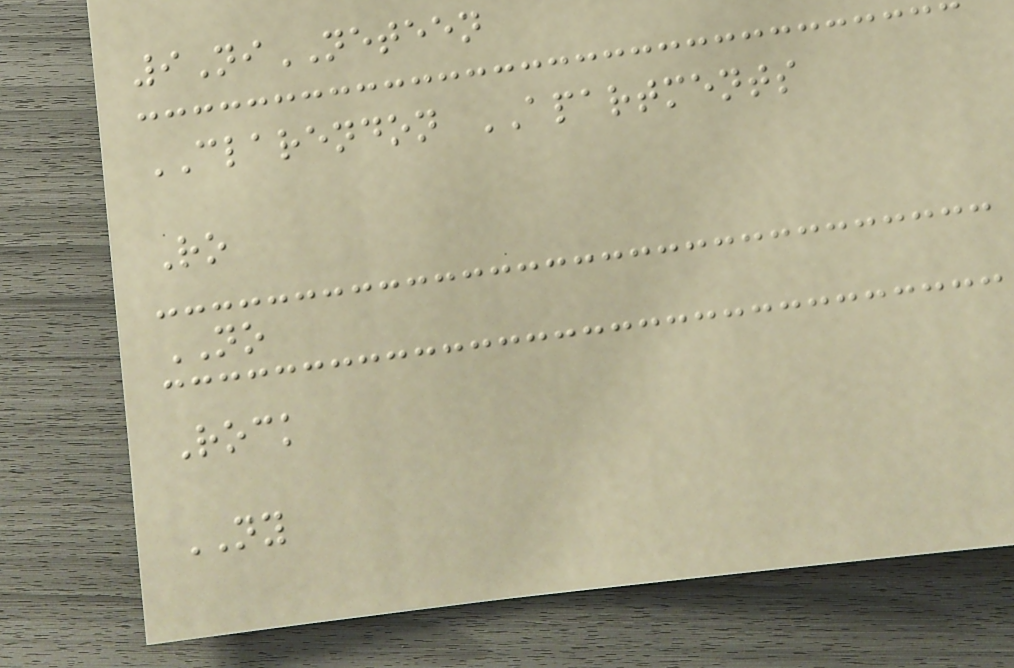9NiNETEEN
CLARENDON APARTMENTS
Ro
NO
Rock
NY
